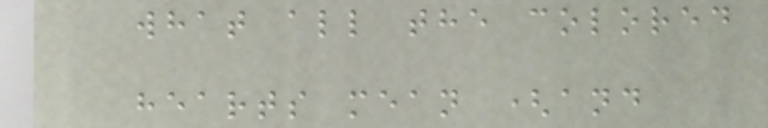what all the colored
hearts mean (and
